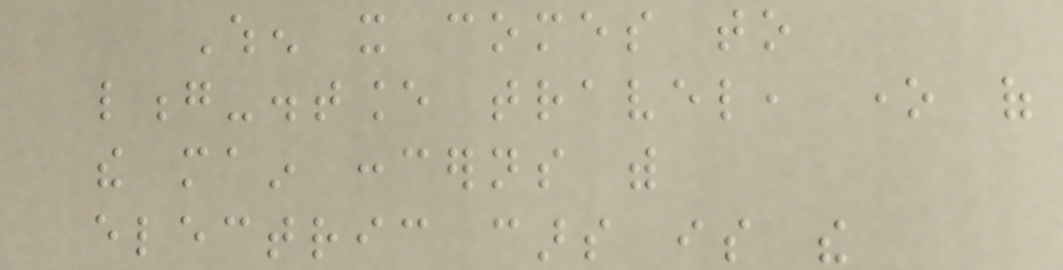When it comes to
long-distance travel, one of
the main concerns with
electric cars is the
